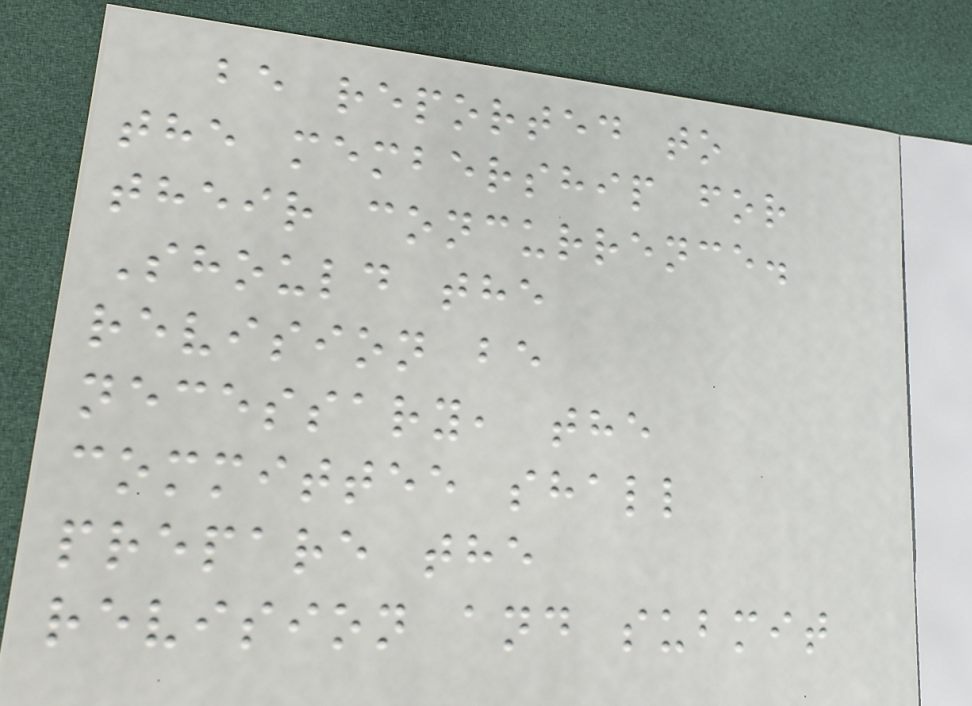be reported to
the membership for
their concurrence.
Should the
revision be
necessary, the
committee shall
prepare the
revision and submit
